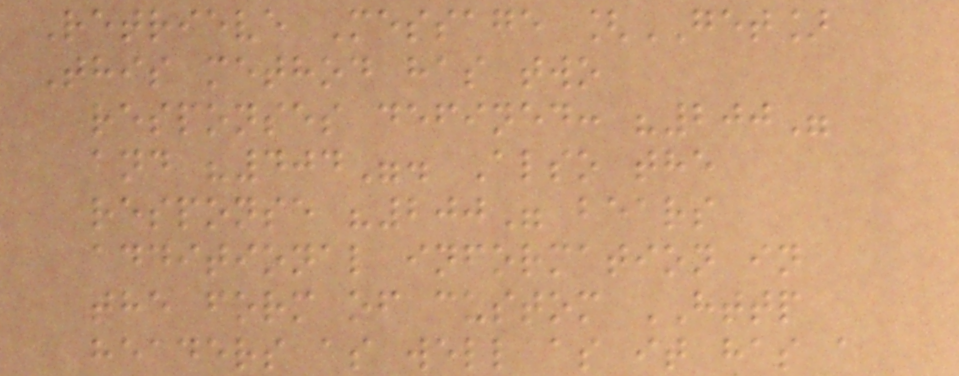Retrieve Message [GET]
This method has two
responses defined: "200"
and "404". Also the
response "200" bears
additional information in
the form of custom HTTP
headers as well as it has a
